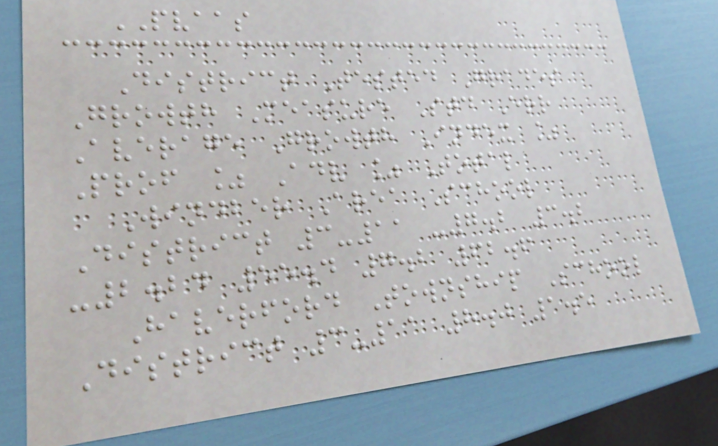PVAAS
District Tested Grades
Growth Measure Std Err
Average Growth Index %
Prof % Adv % Total
Windber Area School
District 3-11 -7.2 3.2
-2.24 55.4 7.2 62.6
Haverford Township School
District 3-11 8.0 1.5
